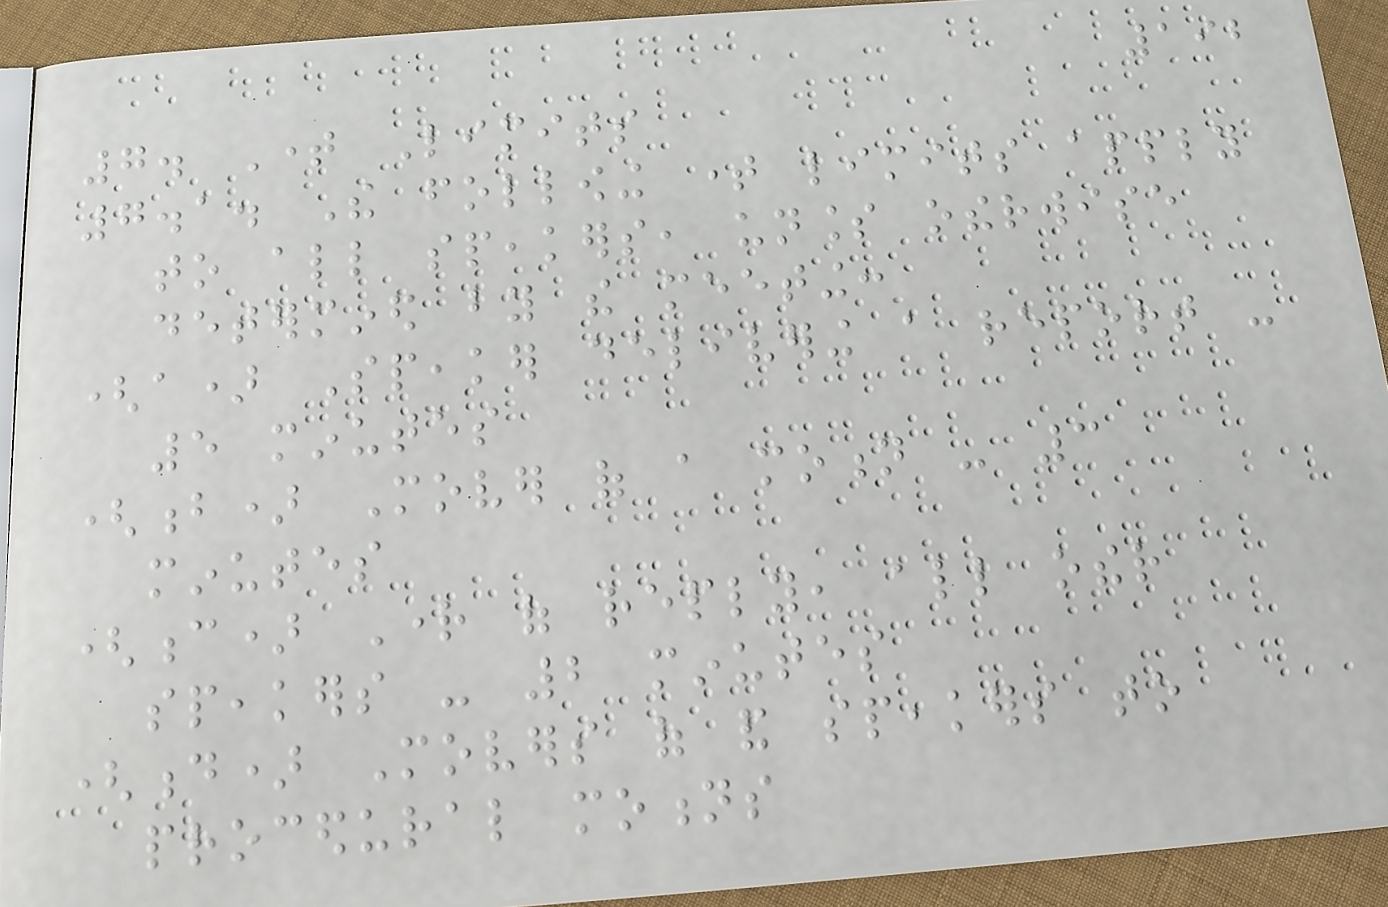192
7. Time Limits
7.1. The following time limits apply
to all speakers, unless otherwise
determined by the meeting:
(a) Speaker delivering a report -
5 minutes
(b) Mover of a motion - 3
minutes
(c) Right of reply, all other
speakers - 2 minutes
(d) Movers of and speakers to
procedural motions
